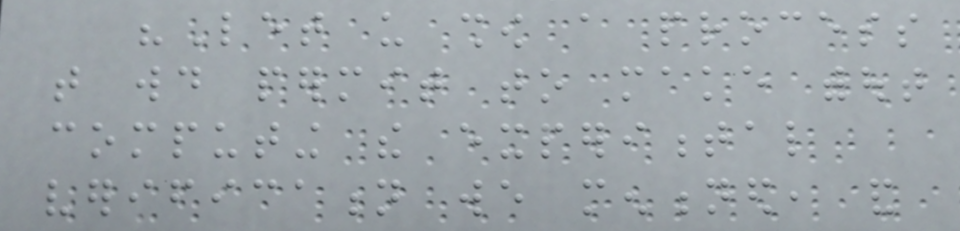"Let us show a process
that would permit to make without
computing the experimental
verification we mentioned, and
